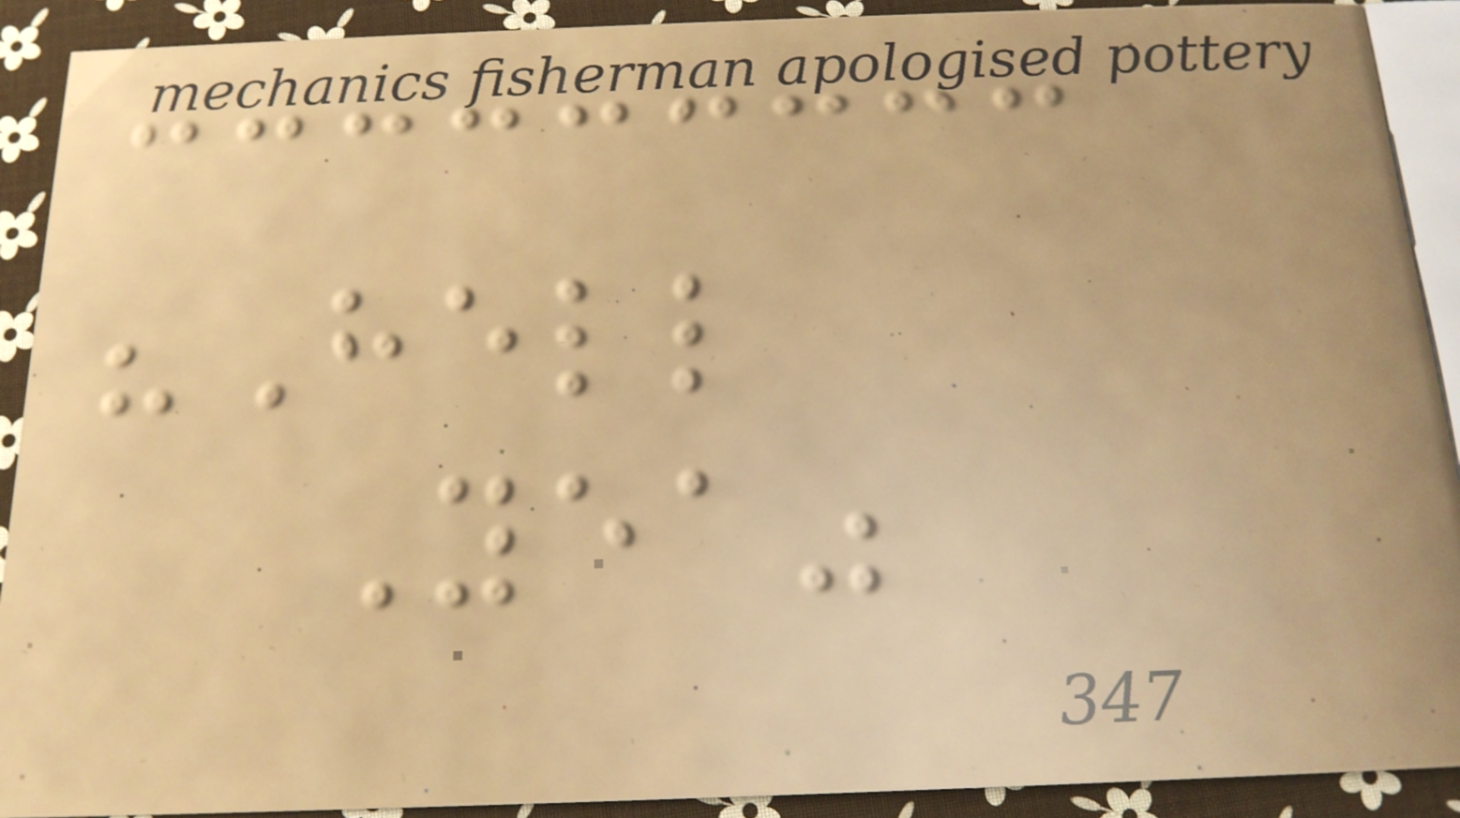"Hell
Yea"
